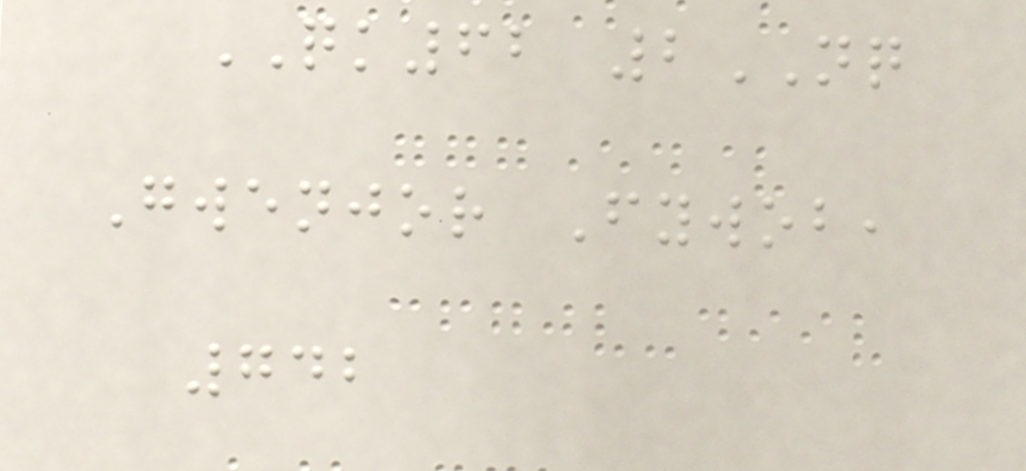QK62 2NQ
Gwenjor Fywob,
742
